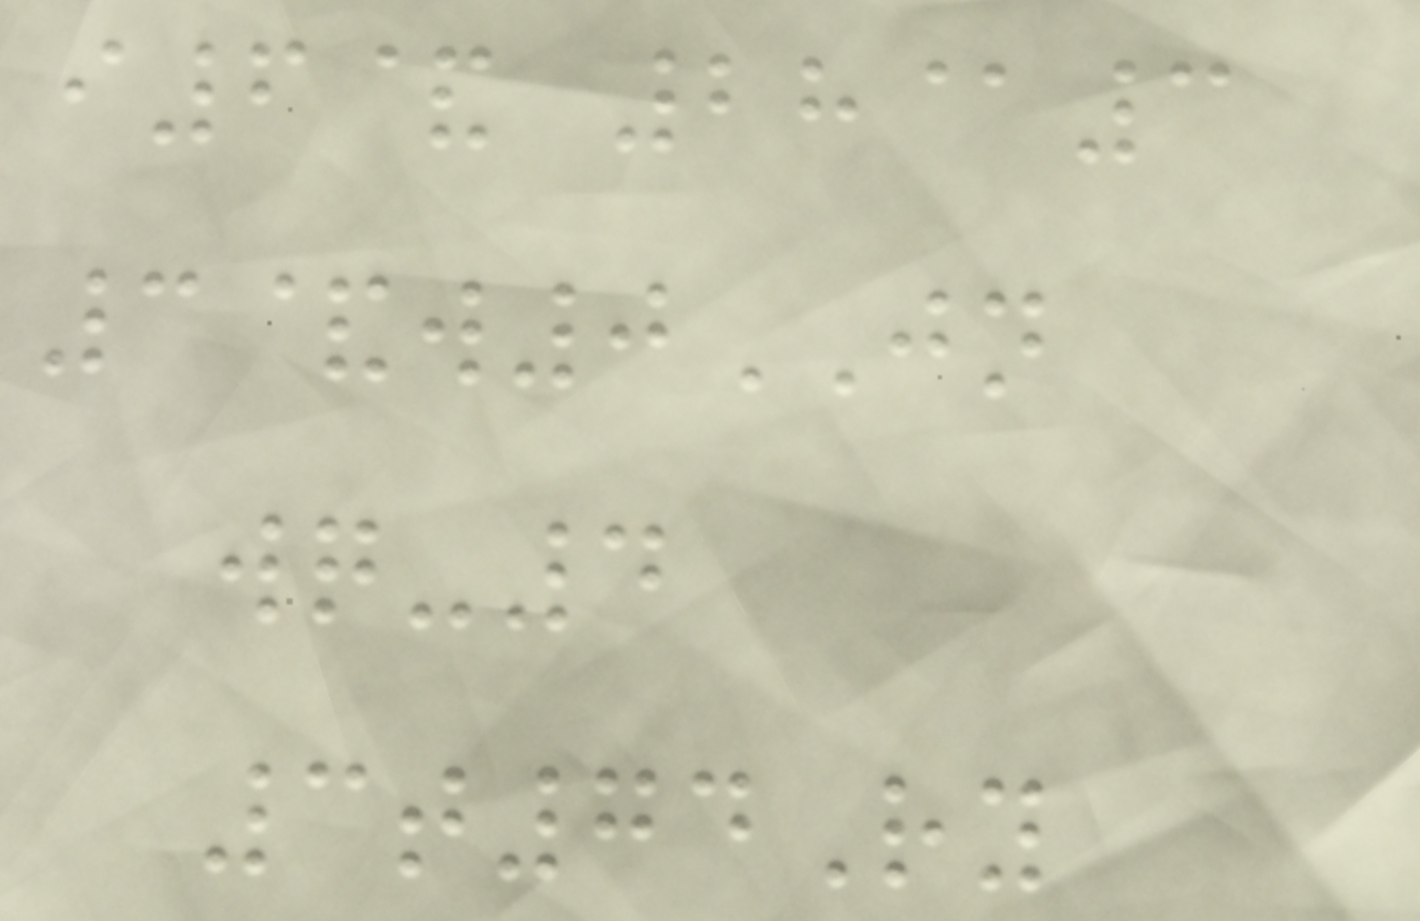i6& 28@3
3&w0JN
wq-4
3t74Ry
